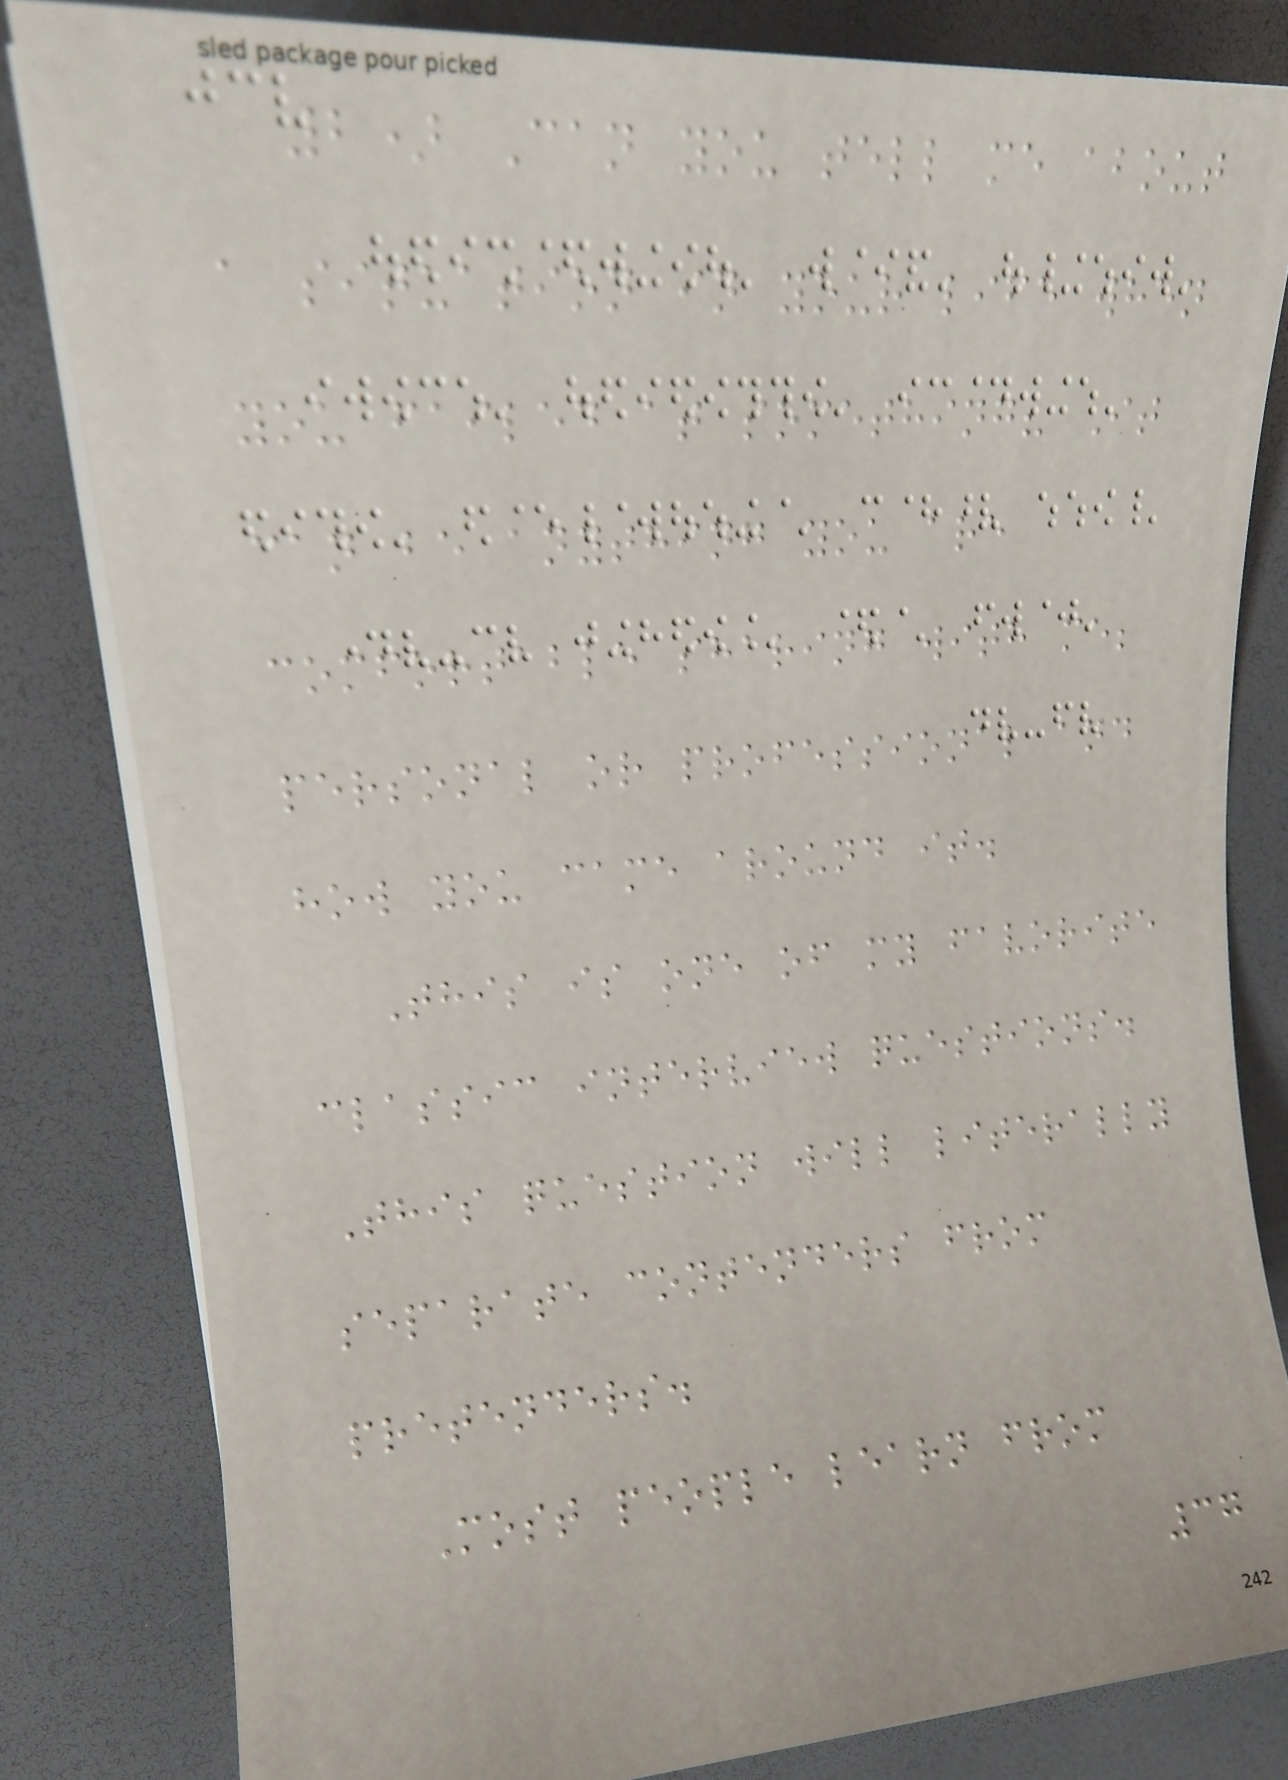2) Can you tell me about
a situation in your life when
you failed at something? It
can be anything you are
comfortable sharing with me;
personal or professional and
how you came around it.
This is one of my favorite
classic interview questions.
This question will literally
separate contenders from
pretenders.
Most people learn from
37
